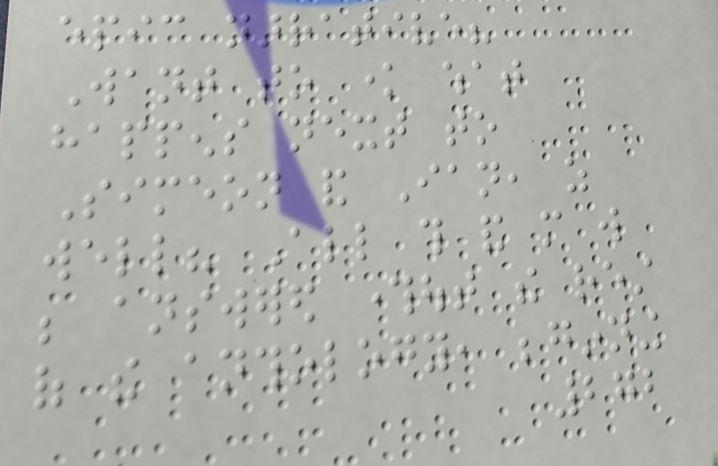epic narrative?
Want to know what
happens next to
Simeon and Ian, as
well? All this and more will
be answered throughout the rest
of the anthology, beginning
272
